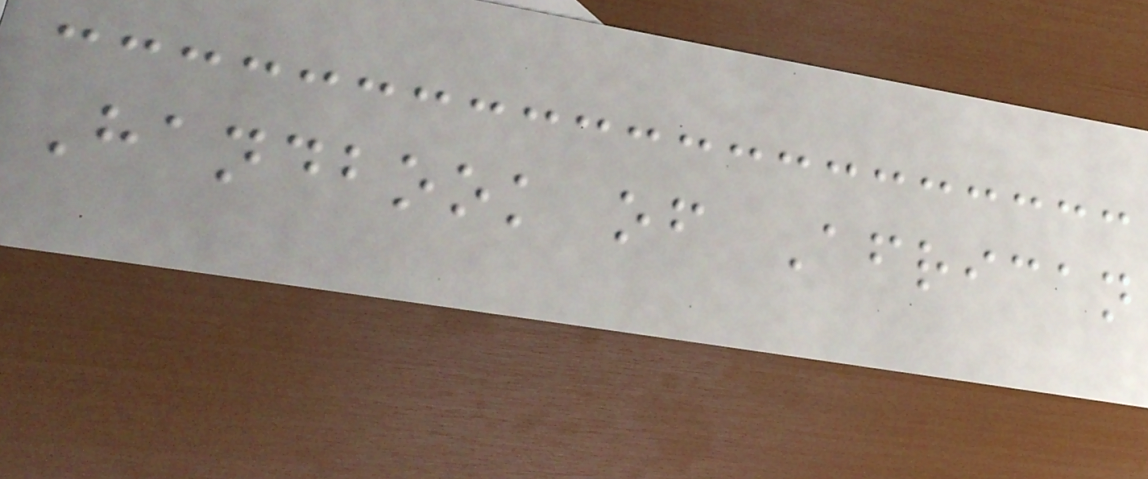Handbook of African
